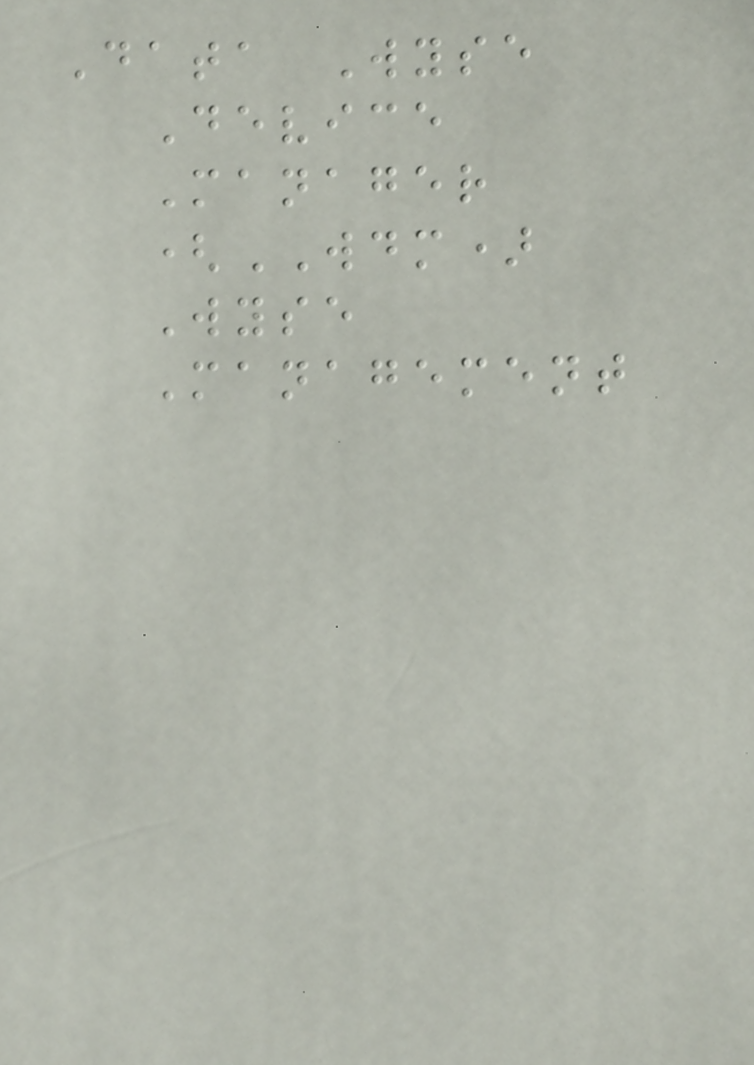Data Wyse
Device
Manager
(WDM)
Wyse
Management
